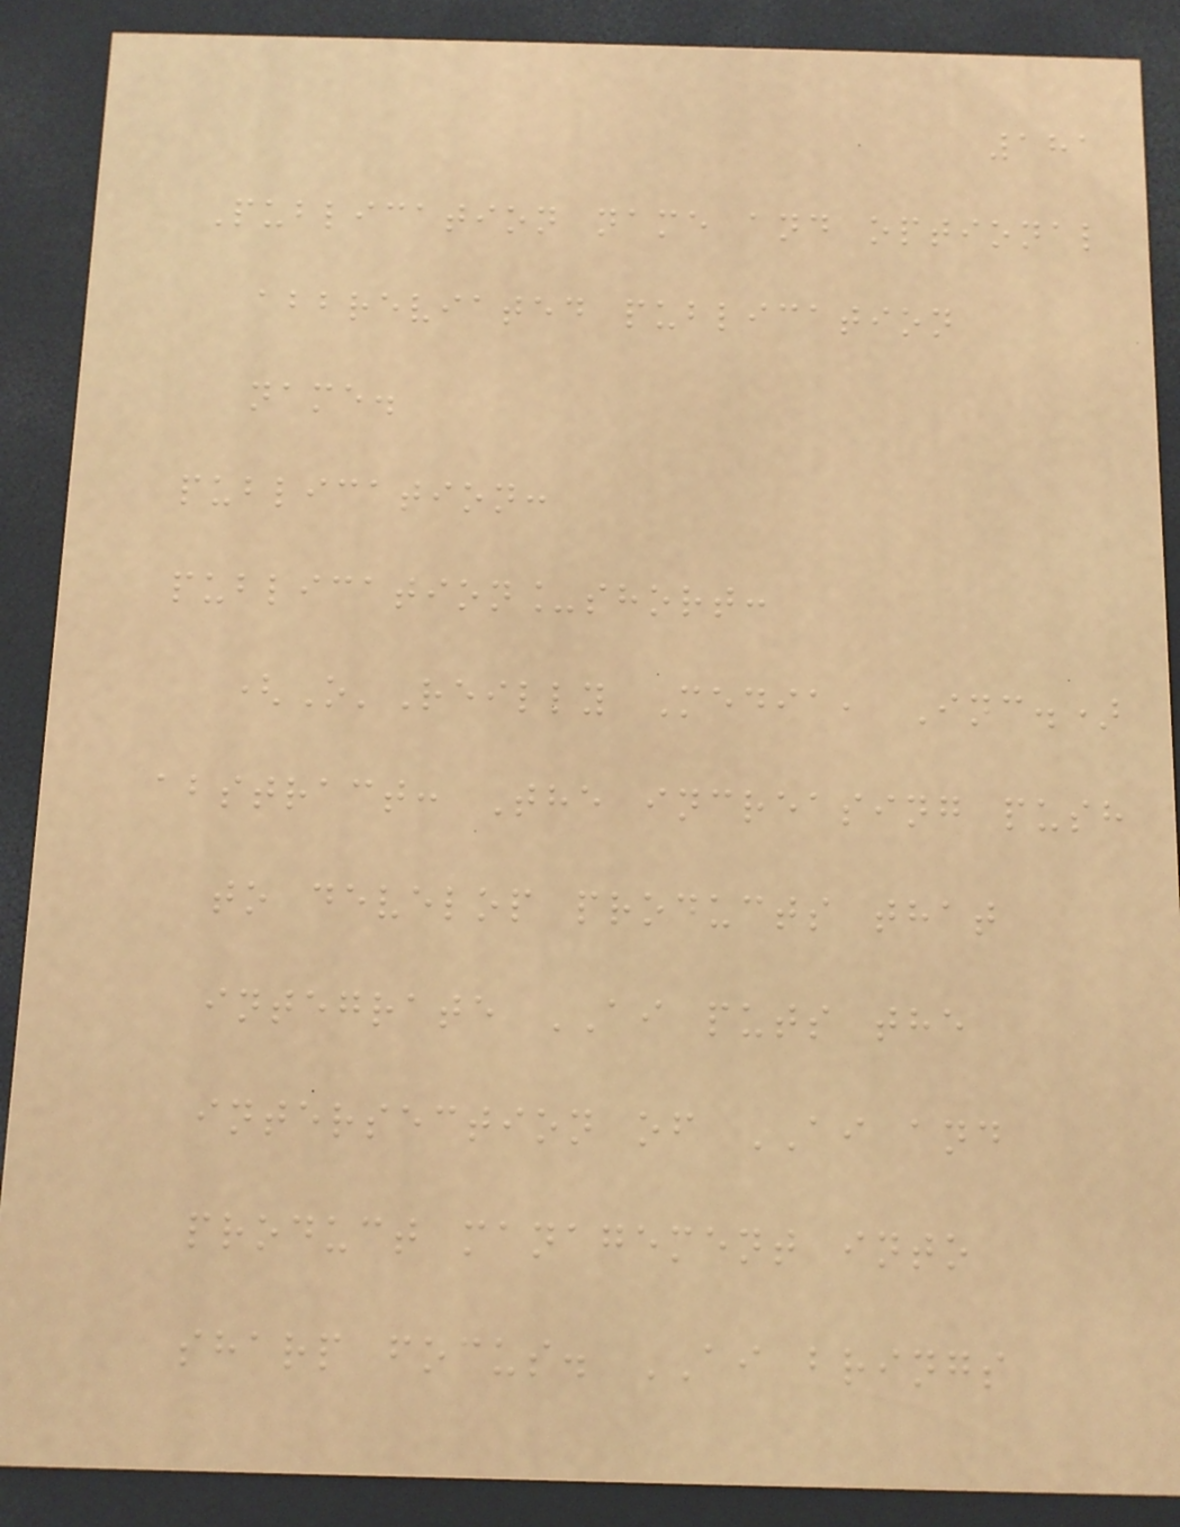181
Publication name and optional
abbreviated publication
name.
publication:
publication_short:
(O'Reilly Media, Inc.)
abstract: The increasing push
to develop products that
integrate AI puts the
intersection of AI and
product management into
sharp focus. AI brings
